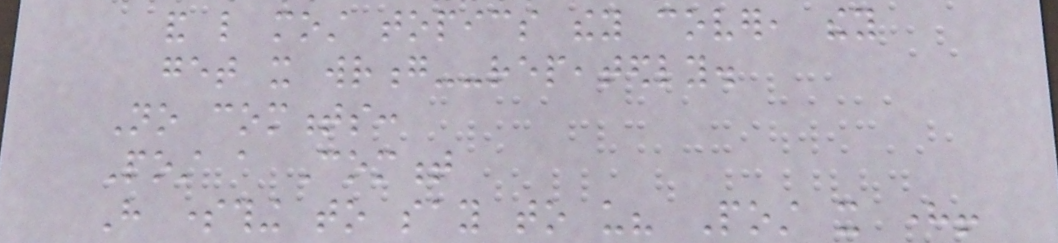and like most topics they cover, they
get it wrong--repeatedly.
No comments:
Post a Comment
Have something to say to us? Post it here!
